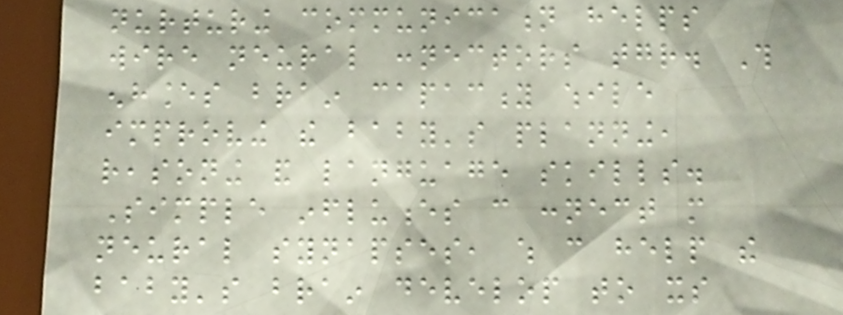nurturing communication helps
wire neural connectors together. This
enhances brain capacity while
improving the baby's planning,
reasoning and language skills.
Simple influences can connect more
neural synapses, which can help the
baby's brain develop to its
